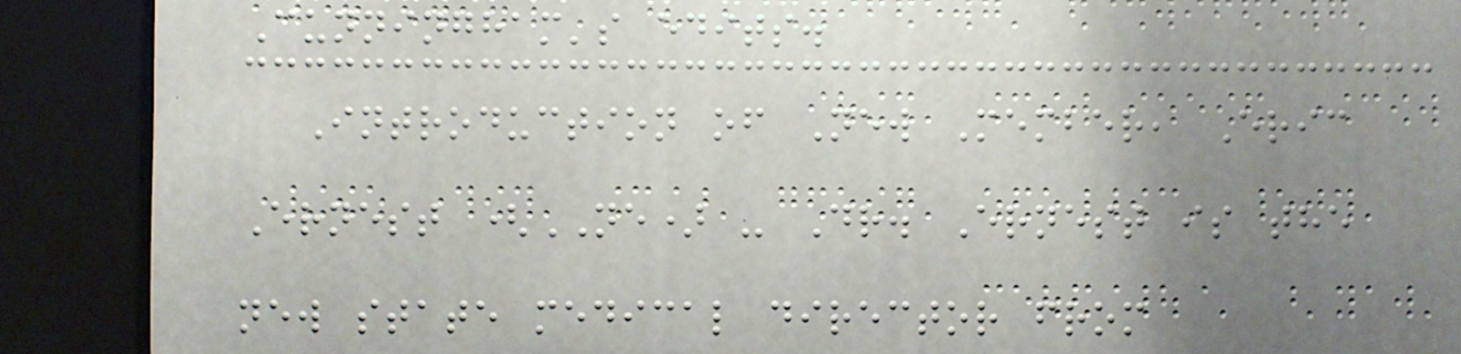Cunningham's edits.
Introduction of New Member, Eric
Ernest (NE) - Dr. Ernest is the
new state medical director from
